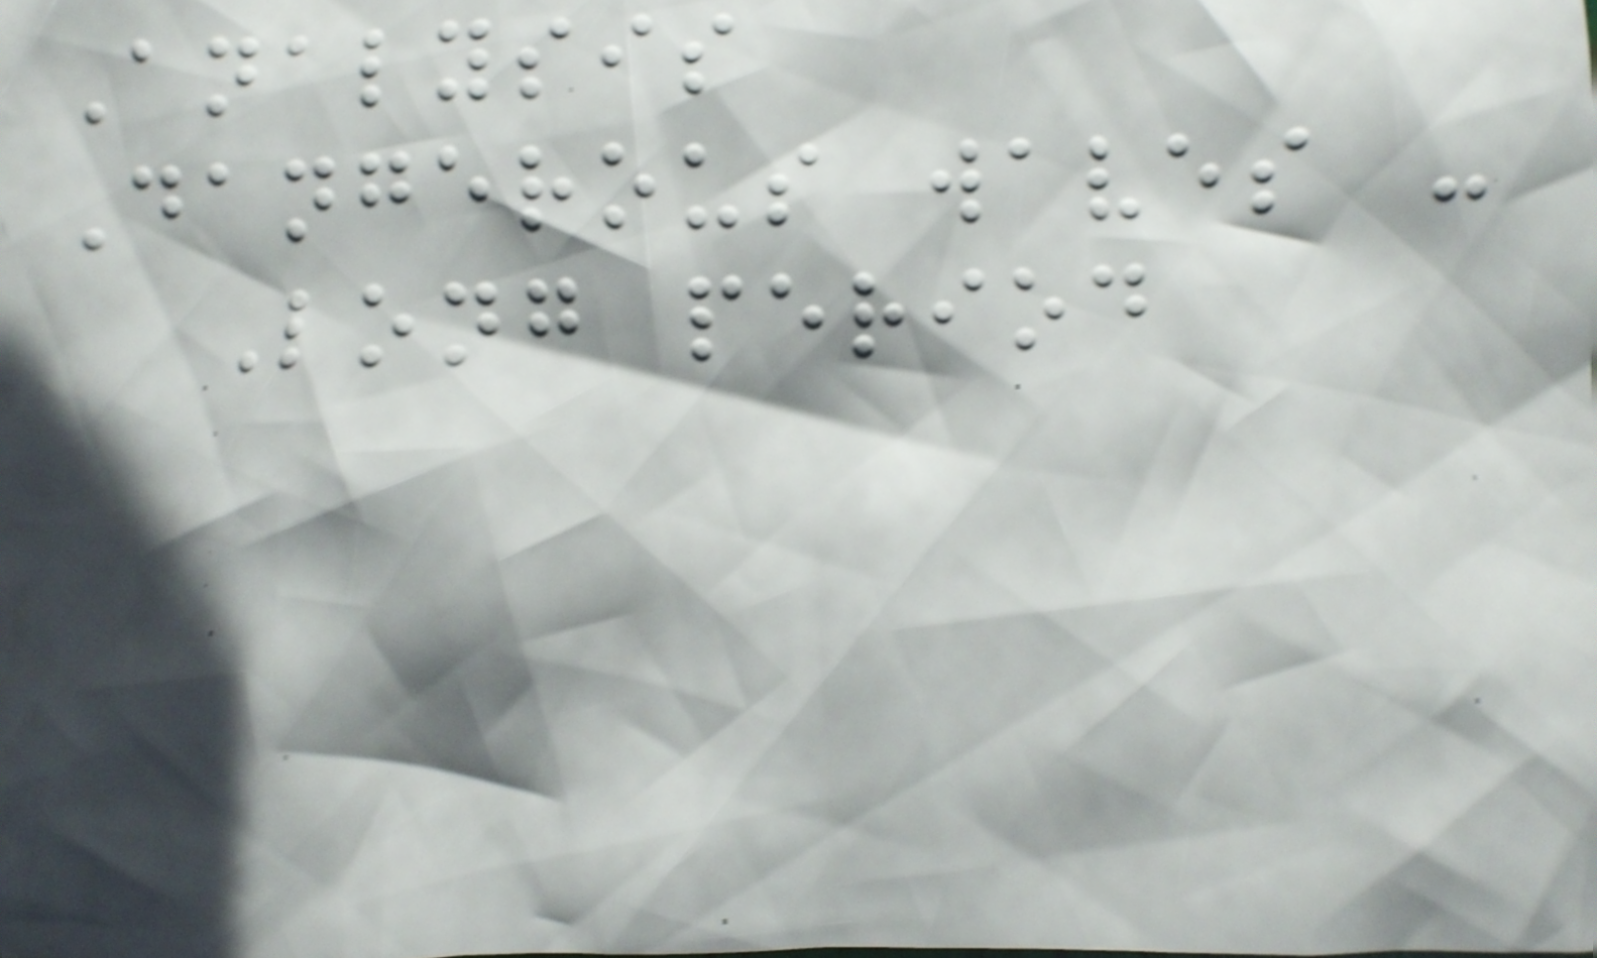Analysis
Dangerous waves -
Long period
